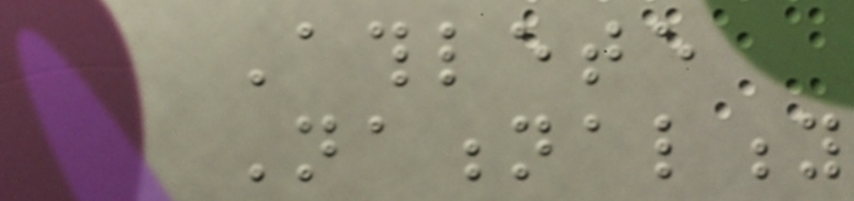Athlete
Nationality
